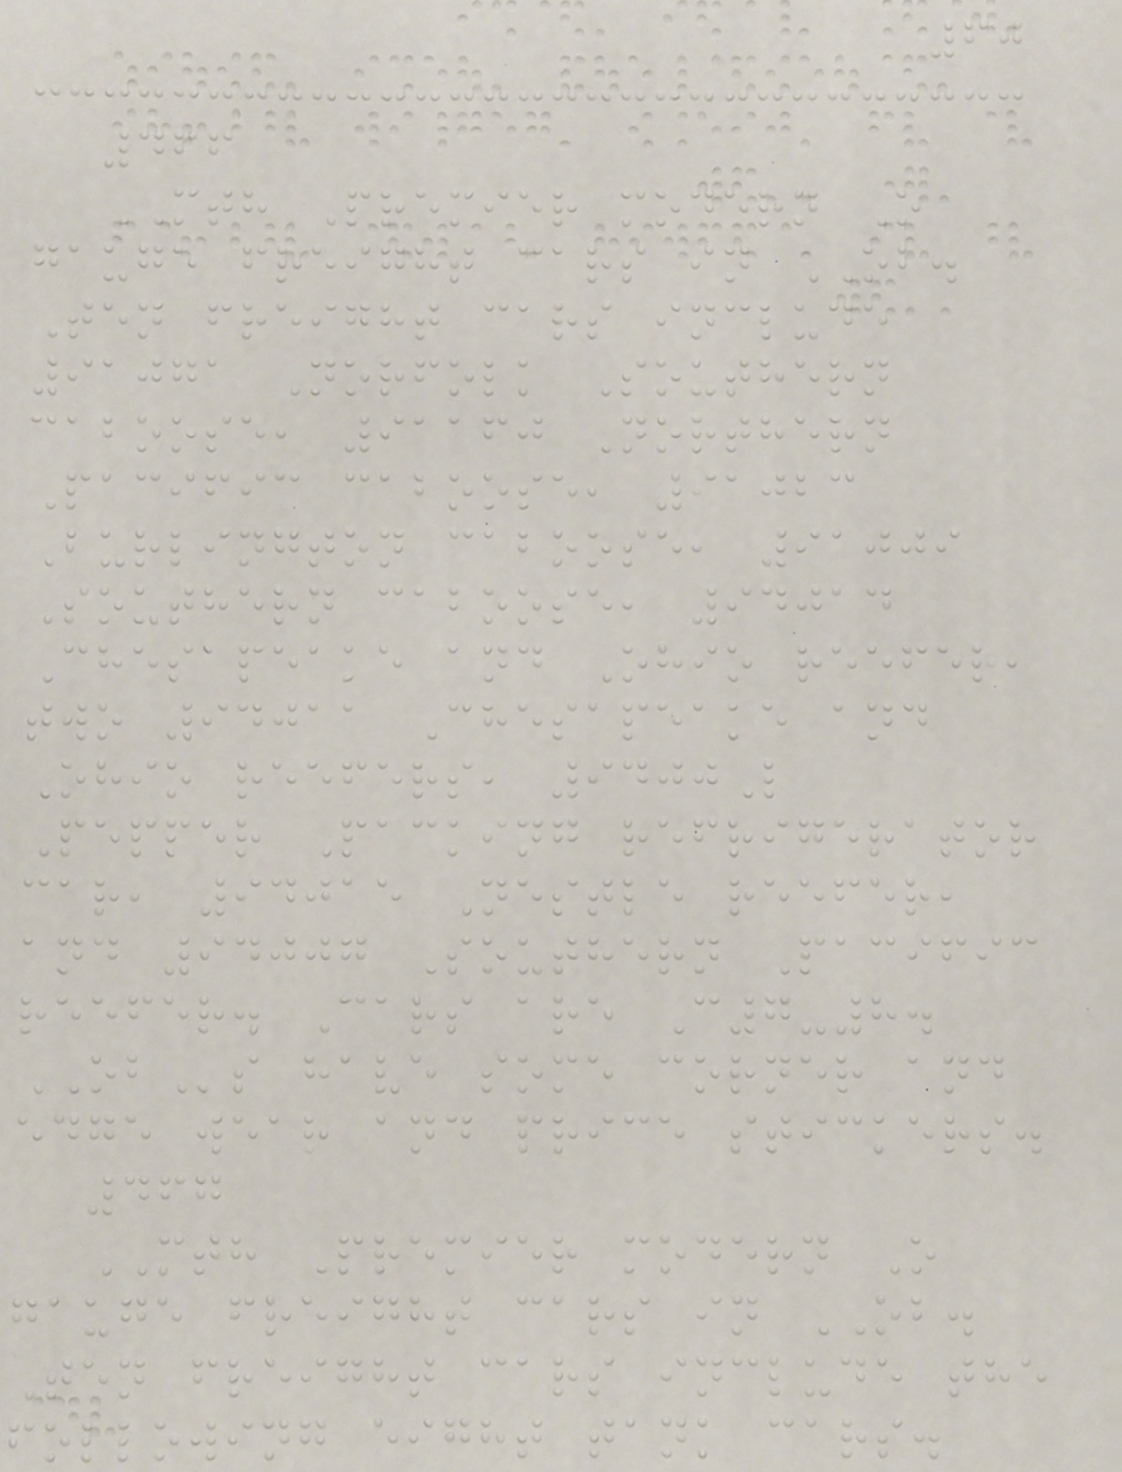60
466
MTH Premier modern O
gauge freight cars in OB.
Ten freight cars include
91071 Norfolk Southern
caboose, 91160 Northern
Pacific caboose, 91023
Burlington caboose, 91009
Southern caboose, 94014
Chesapeake and Ohio reefer,
two 94011 Chesapeake and
Ohio reefers, 9400L
Pepper Packing refrigerator
car, 94015 Nestle reefer,
and 94007 Southern Pacific
reefer. Cars are C7-8.
OBs have some corner and
edge wear and price stickers.
467
MTH Premier modern O
gauge freight cars in OB.
Ten freight cars include the
following eight tank cars.
